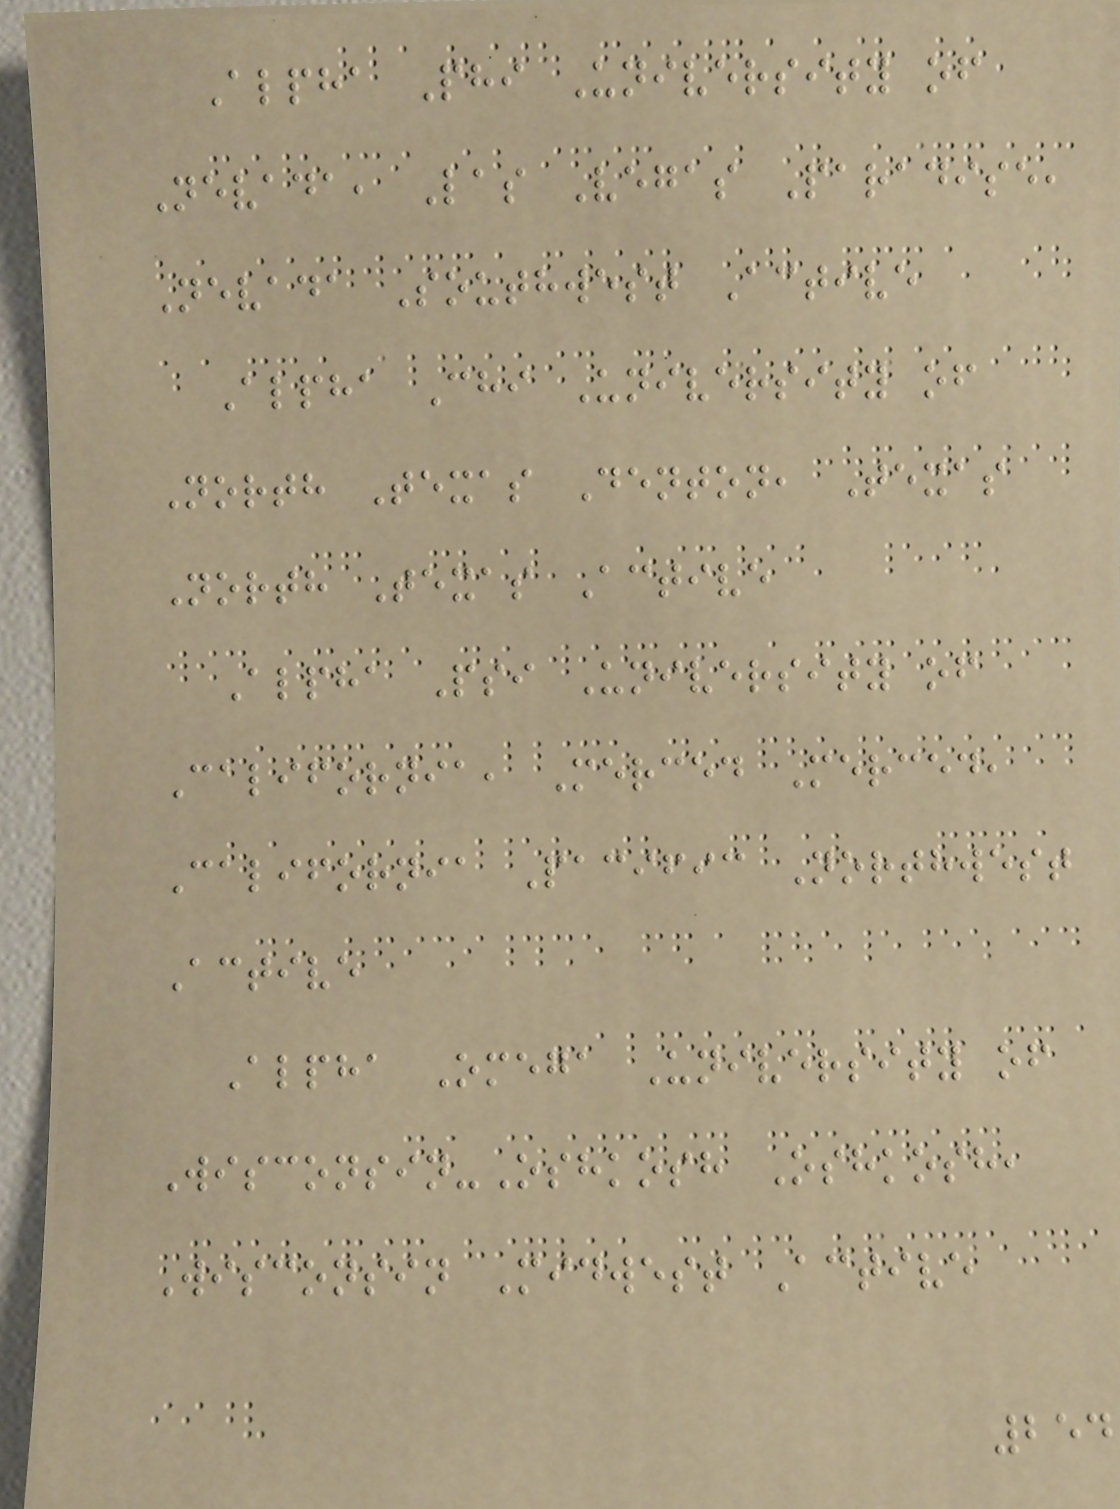Alpha Phi University of
Nevada, Las Vegas Paradise,
Nevada Southwest Active
Alpha Chi University of
North Texas Denton, Texas
North Texas Active
Alpha Psi University of
California, Merced Merced,
California Pacific Northwest
Active
Alpha Omega University of
Wisconsin-Oshkosh Oshkosh,
Wisconsin Midwest Active
254
